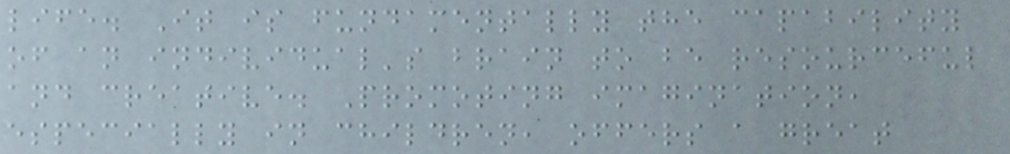life. It is fundamentally the capability
of an individual's brain to be resourceful
and creative. Promoting imagination,
especially in children, offers a great
